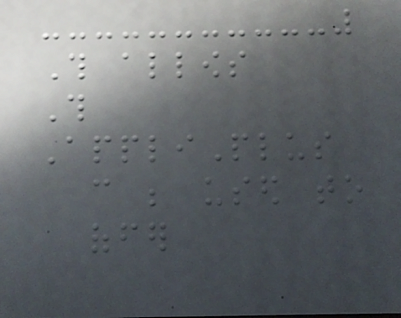This allows
This
AppliPlus
can be used to
offer
